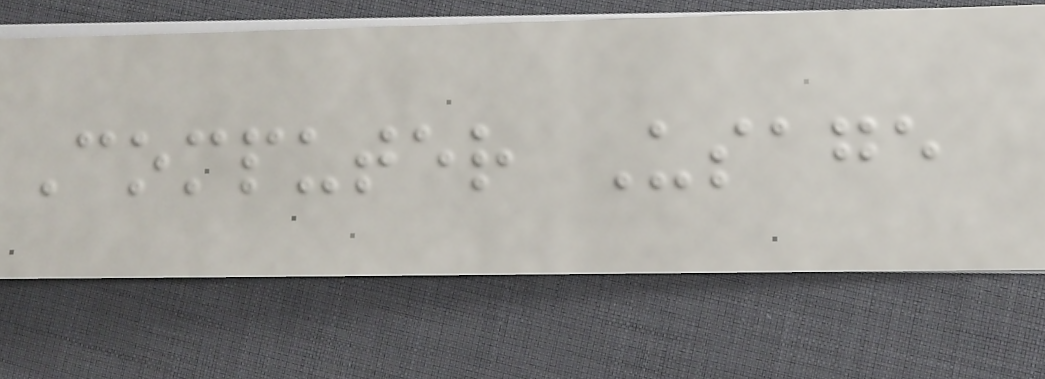Computer Usage
